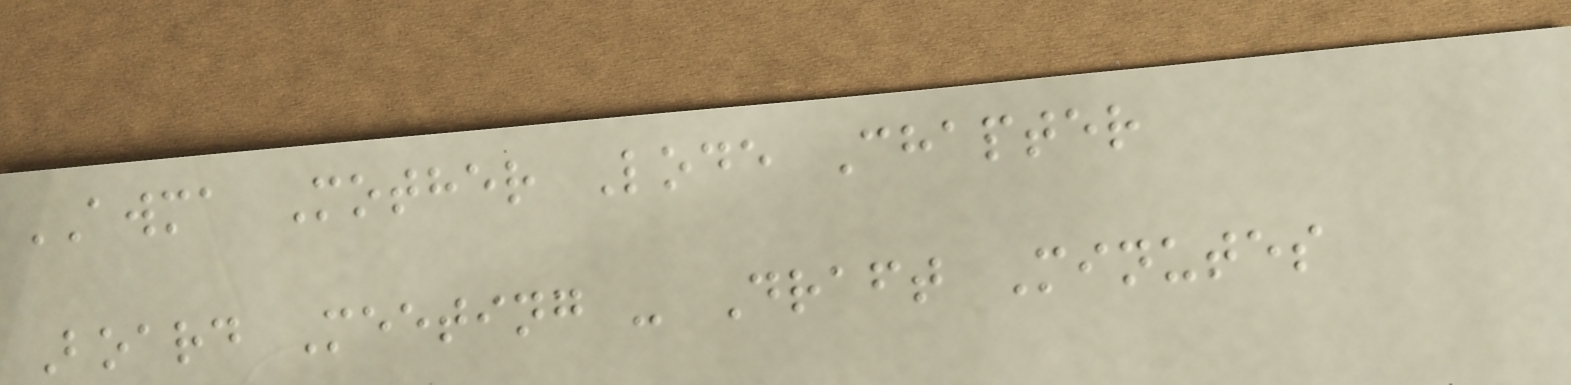AWMA Mother Lode Chapter
Board Meeting - Draft Minutes
